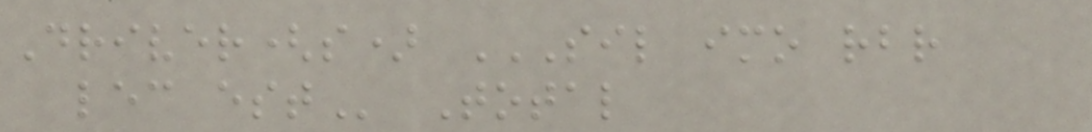Driver(s) SIL IMO RBR
LEC EST Total
